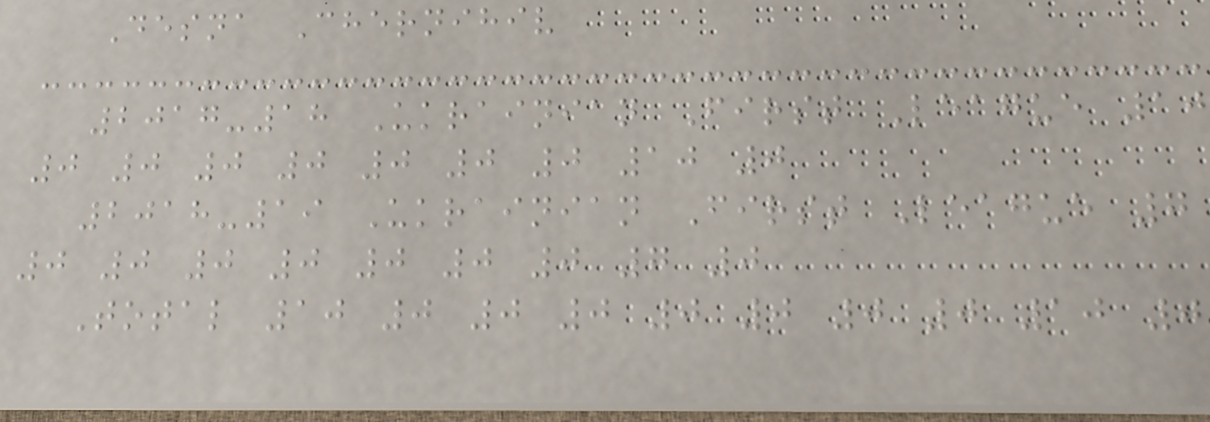Desna Chernihiv
2017-18 Ukrainian First League 10
0 0 0 0 0 0 0 10 0
2018-19 Ukrainian First League 7
0 0 0 0 0 0 0 7 0
Total 10 0 0 0 0 0 0 0 10 0
